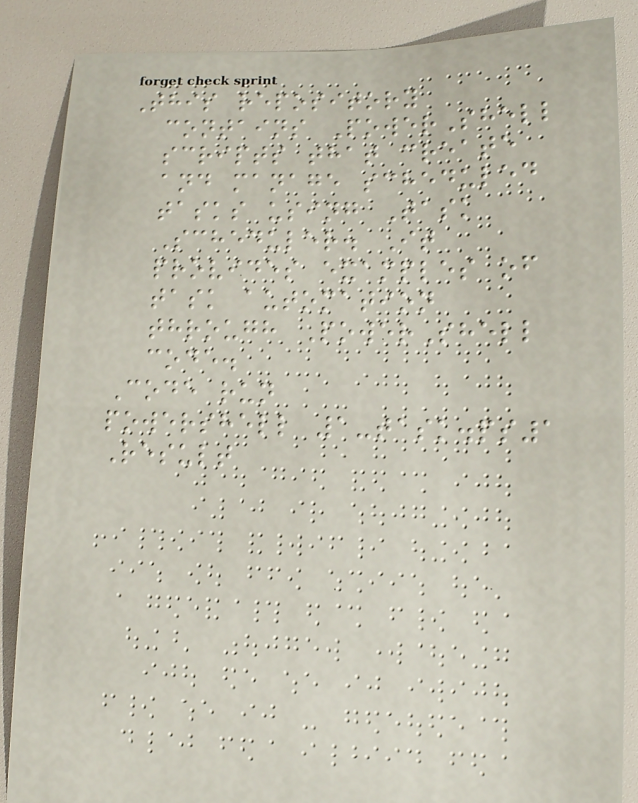This repository
contains PowerShell
scripts that create
and manage scheduled
tasks using Task
Scheduler. It
provides examples of
task automation
through PowerShell
code.
Code run
powershell 1-task.ps1
Result
